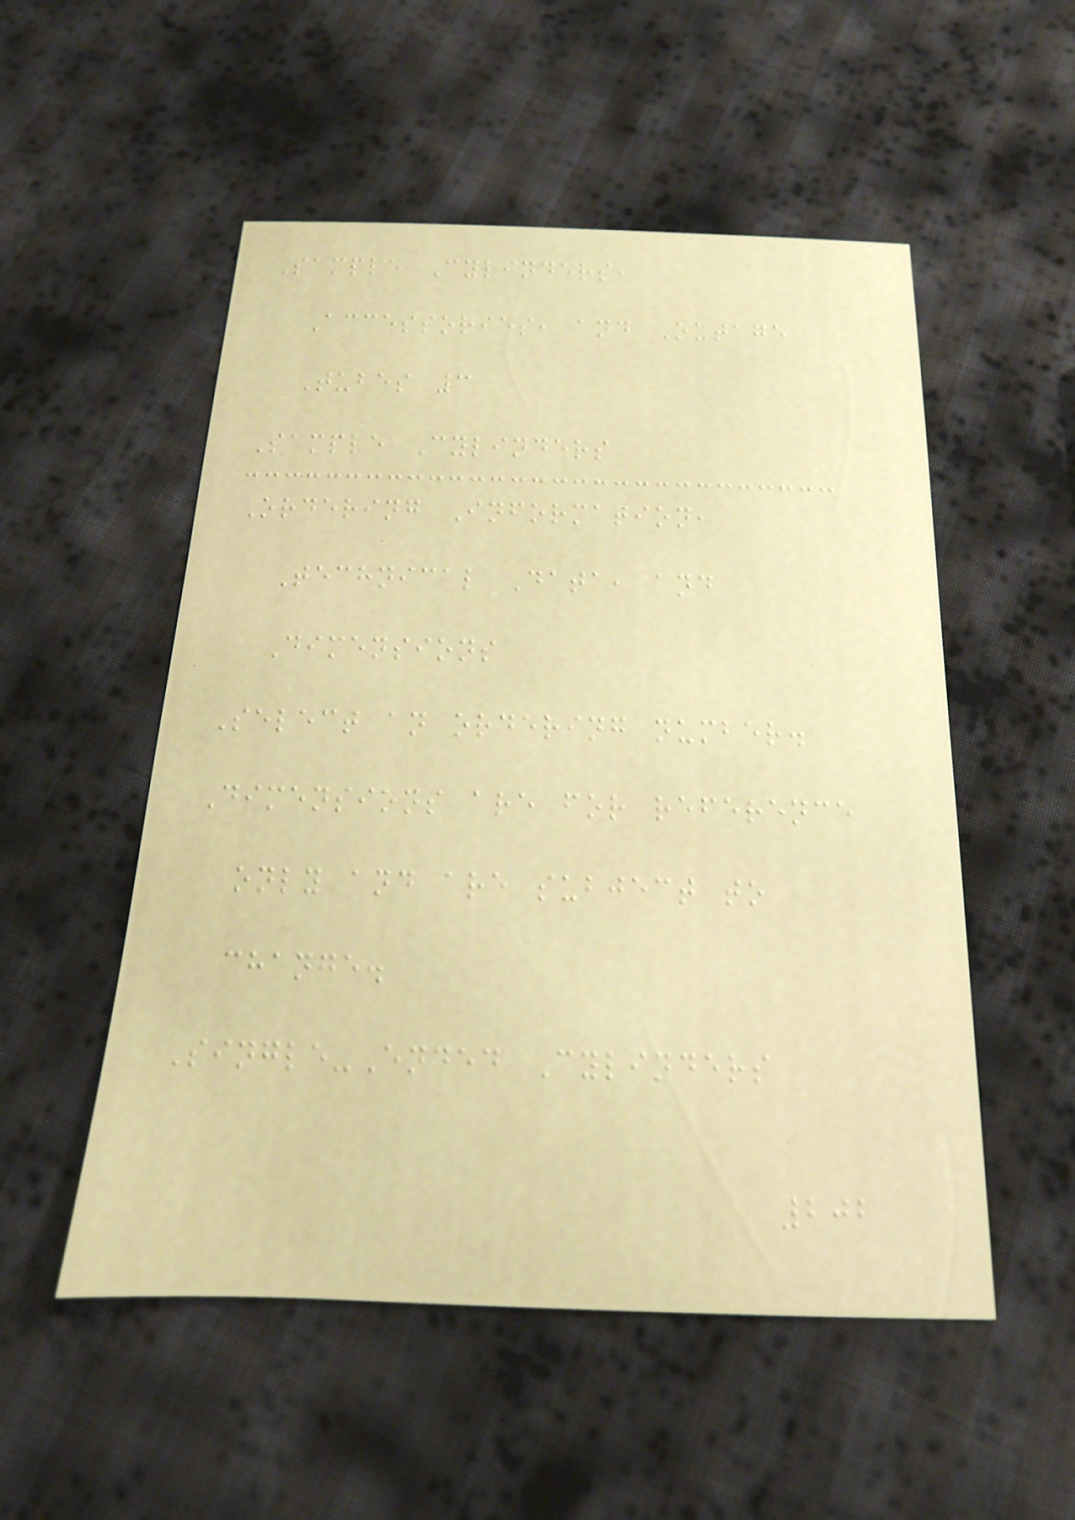Sample Cylinders,
Accessories, and Outage
Tubes 3
Sample Cylinders
Ordering Information,
Technical Data, and
Dimensions
Select an ordering number.
Dimensions are for reference
only and are subject to
change.
Single-Ended Cylinders
202
